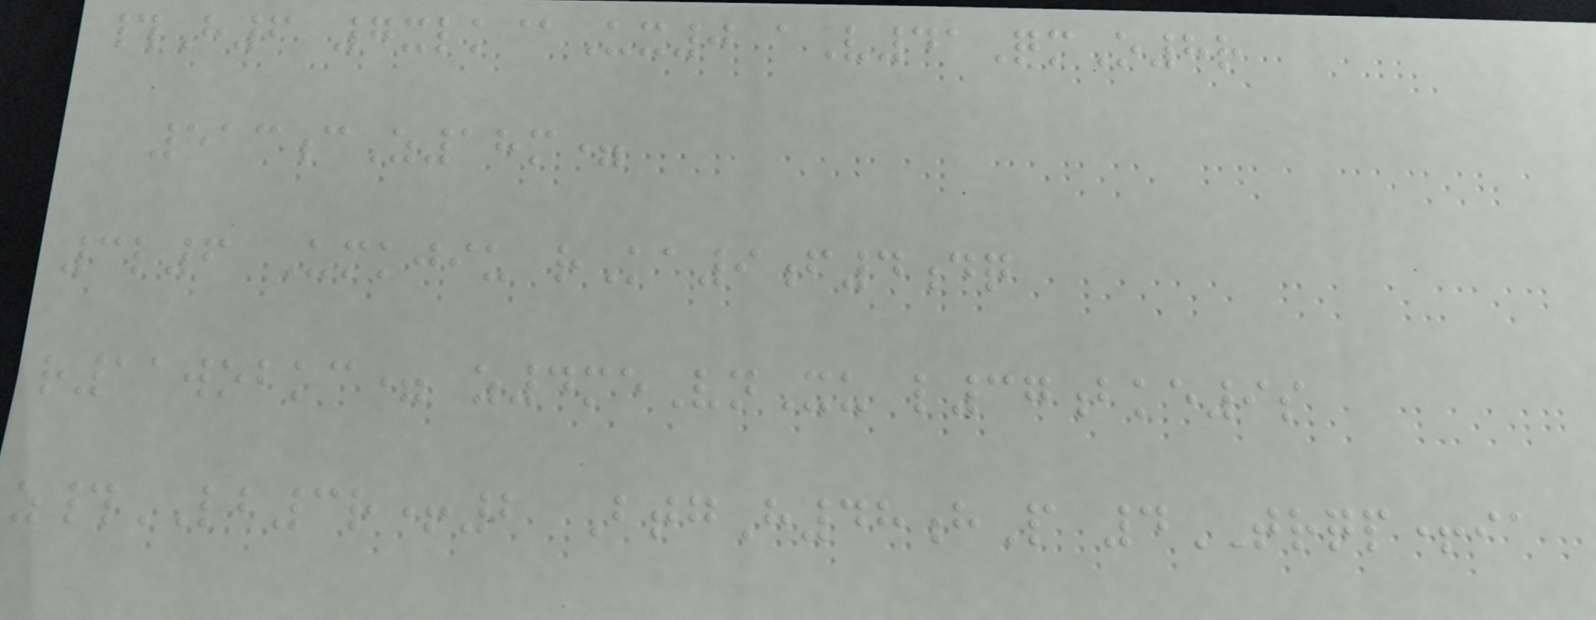#H6 7xlk@Ux0 aV41QmO8r
513cZ18m=
3l6 Umkjiu rKa9f4dq
r11wobkc= z4meVnXu l37bke9s
z#LB3r+2 BtgH48hP 4TRQP+ia
